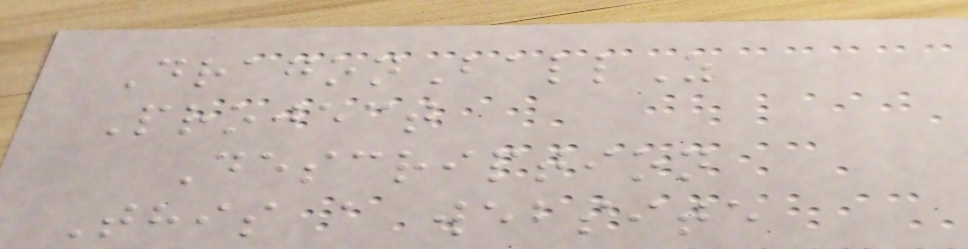DragonBallZ
Project
Description
This a website
